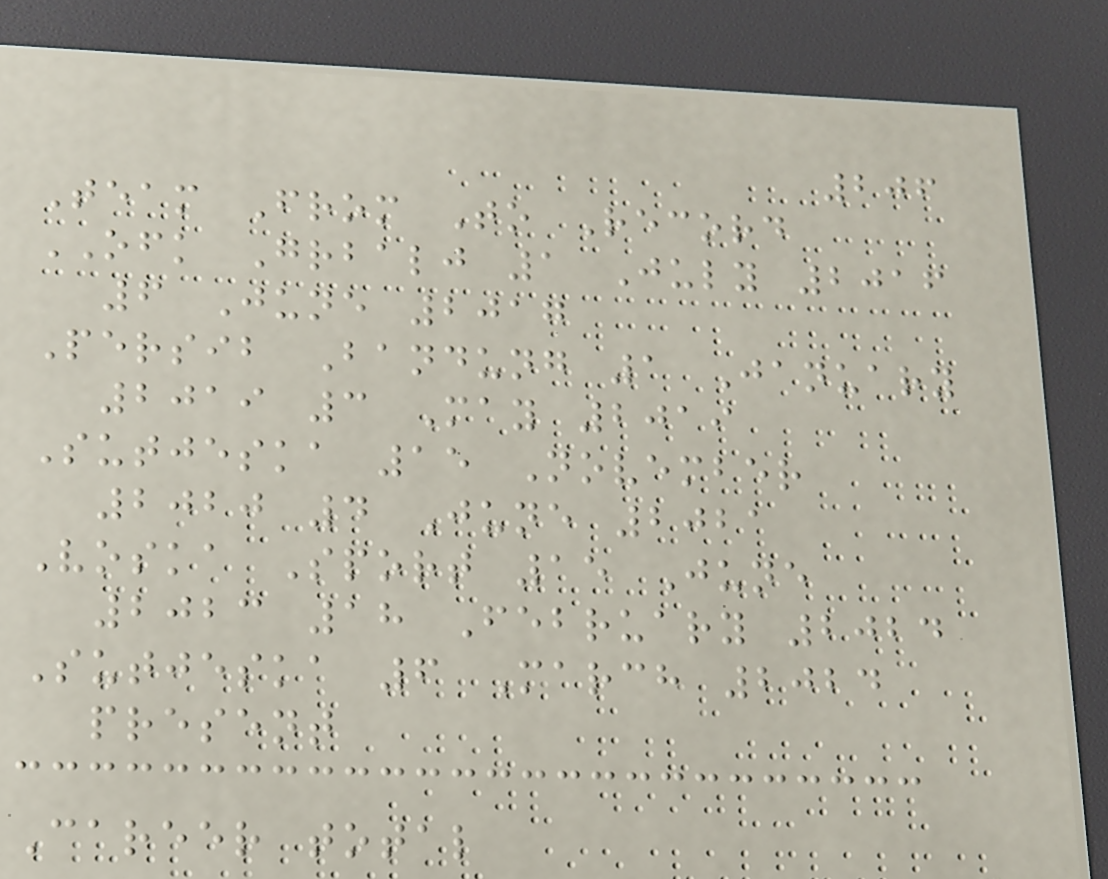206
Team From To Record
OFK Grbalj 1 July 2016
6 June 2017
Persib Bandung 1 January
2019 3 May 2019
Sutjeska 15 November
2020 4 June 2021
Voska Sport 15 June
2023 18 February 2024
Sutjeska 6 March 2024
present
Career total
